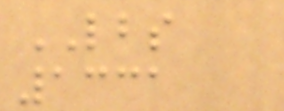LBS
1331
